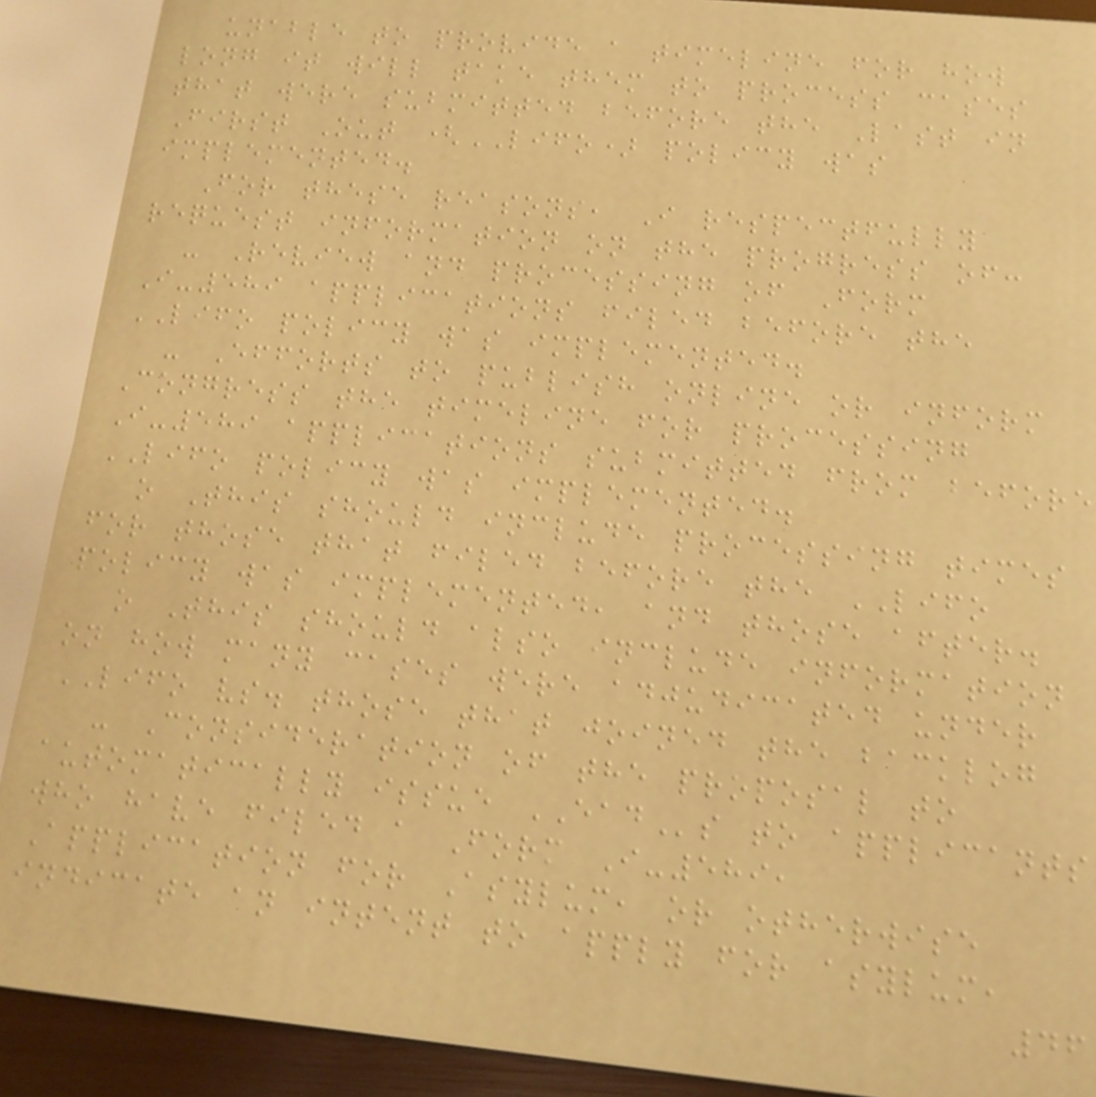unable to provide a timeline for how
long it will take them to process cases
that were submitted before the Last in
First Out (LIFO) policy was
implemented.
For these reasons, I respectfully
request information on the progress of:
- Review and processing of Form
I-589 applications filed before the
LIFO policy was implemented.
- Efforts to publish online or inform
Congress the timeline for processing
I-589 applications submitted from before
LIFO policy was implemented.
o This should include processing times
for those that filed before the LIFO
policy was implemented, and those after.
o This should also include information
on how many cases were adjudicated under
LIFO vs. those that joined the backlog
- Consideration of the proposal to
automatically issue EADs to applicants
who have filed a Form I-589,
Application for Asylum, or otherwise
indicate an intent to apply for asylum,
46
